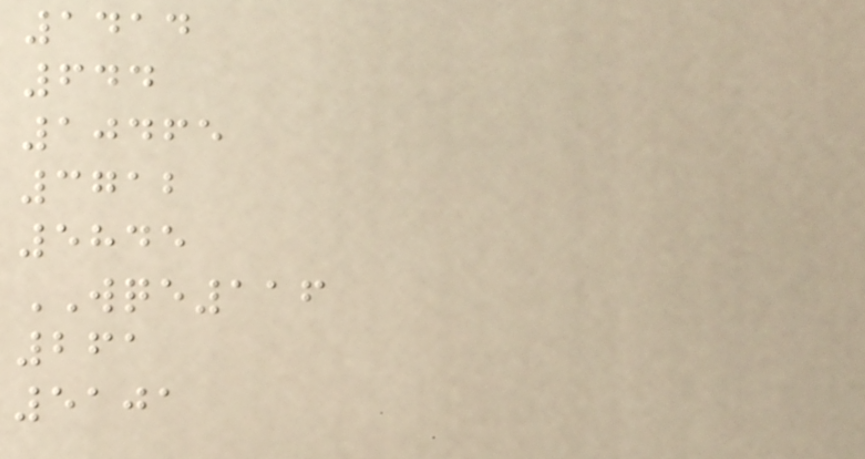1414
644
10465
3712
5845
WQE116
261
5101
